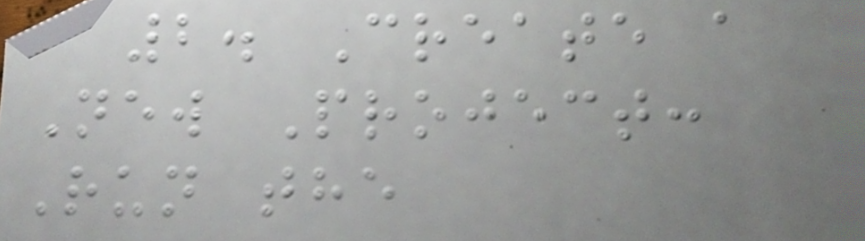2. Create a
New Project:
Run the
